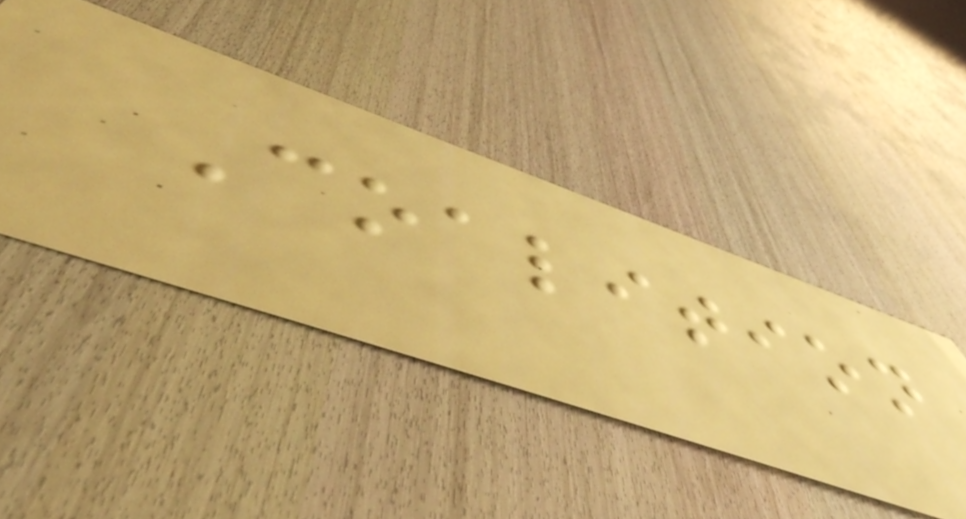Coalition
